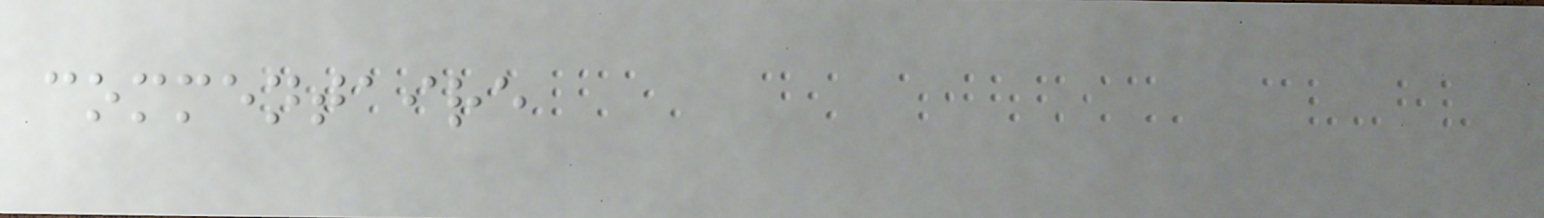commentaire
